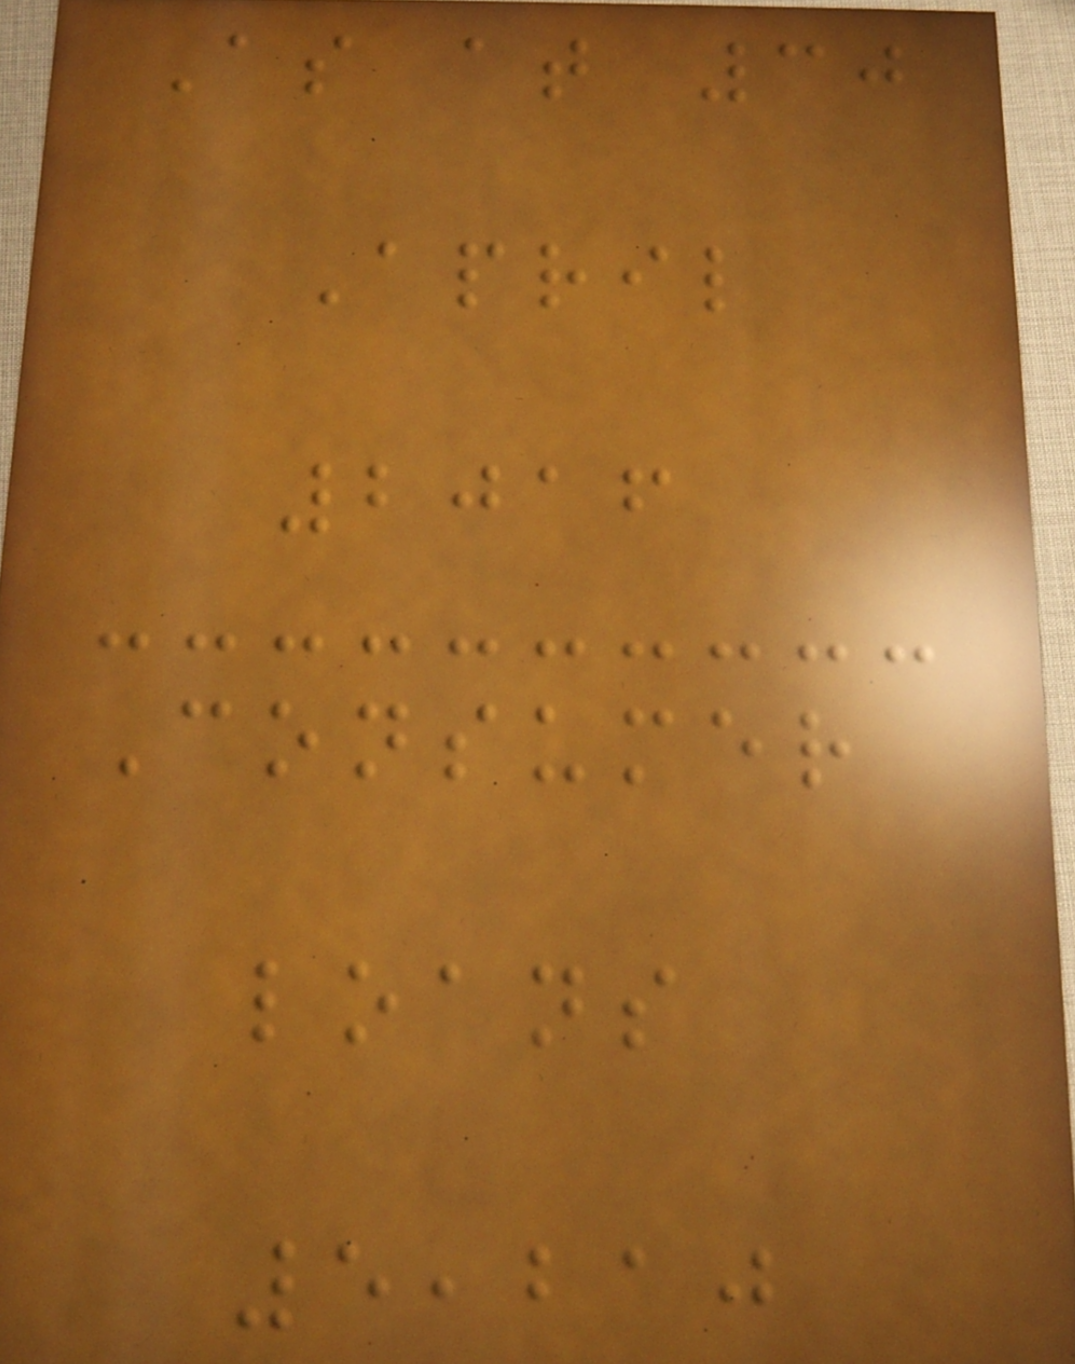As at 30
April
2016
Consumer
loans
5,210
